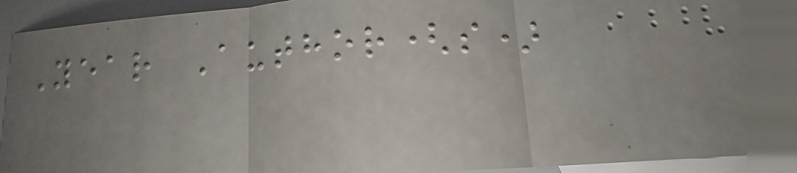Year Author(s)
